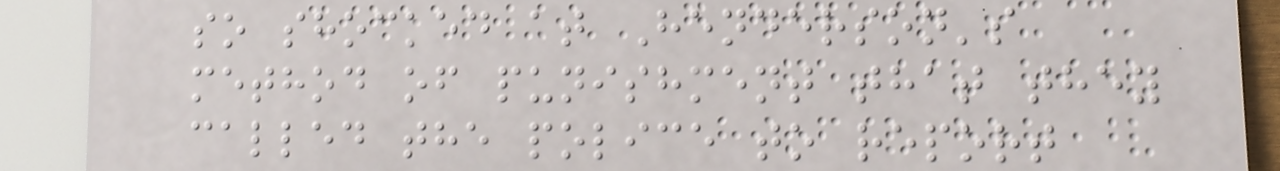so shocked at Henderson's
method of punishment that they
called the police to report
